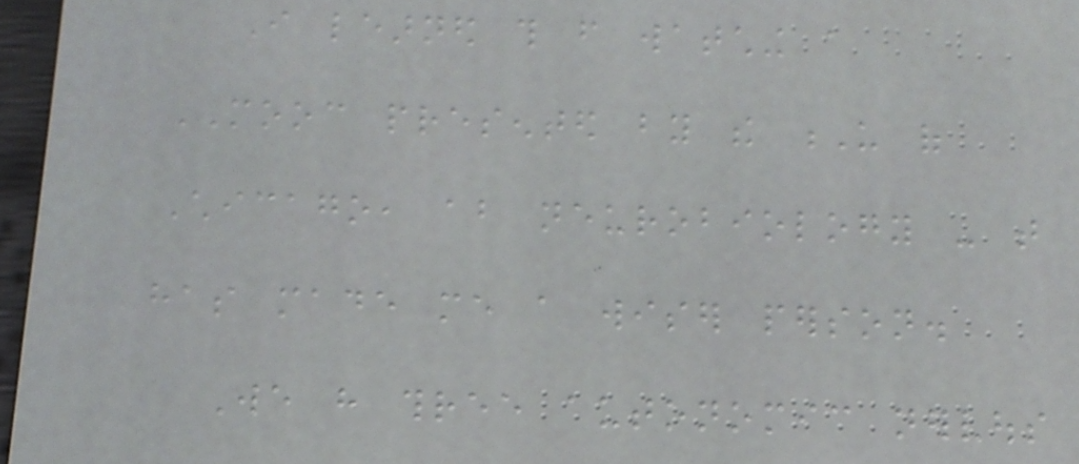I learned this from watching a
MOOC presented by the U of
Chicago, about neurobiology - that
has made me a wiser person.
We have three autonomic nervous
